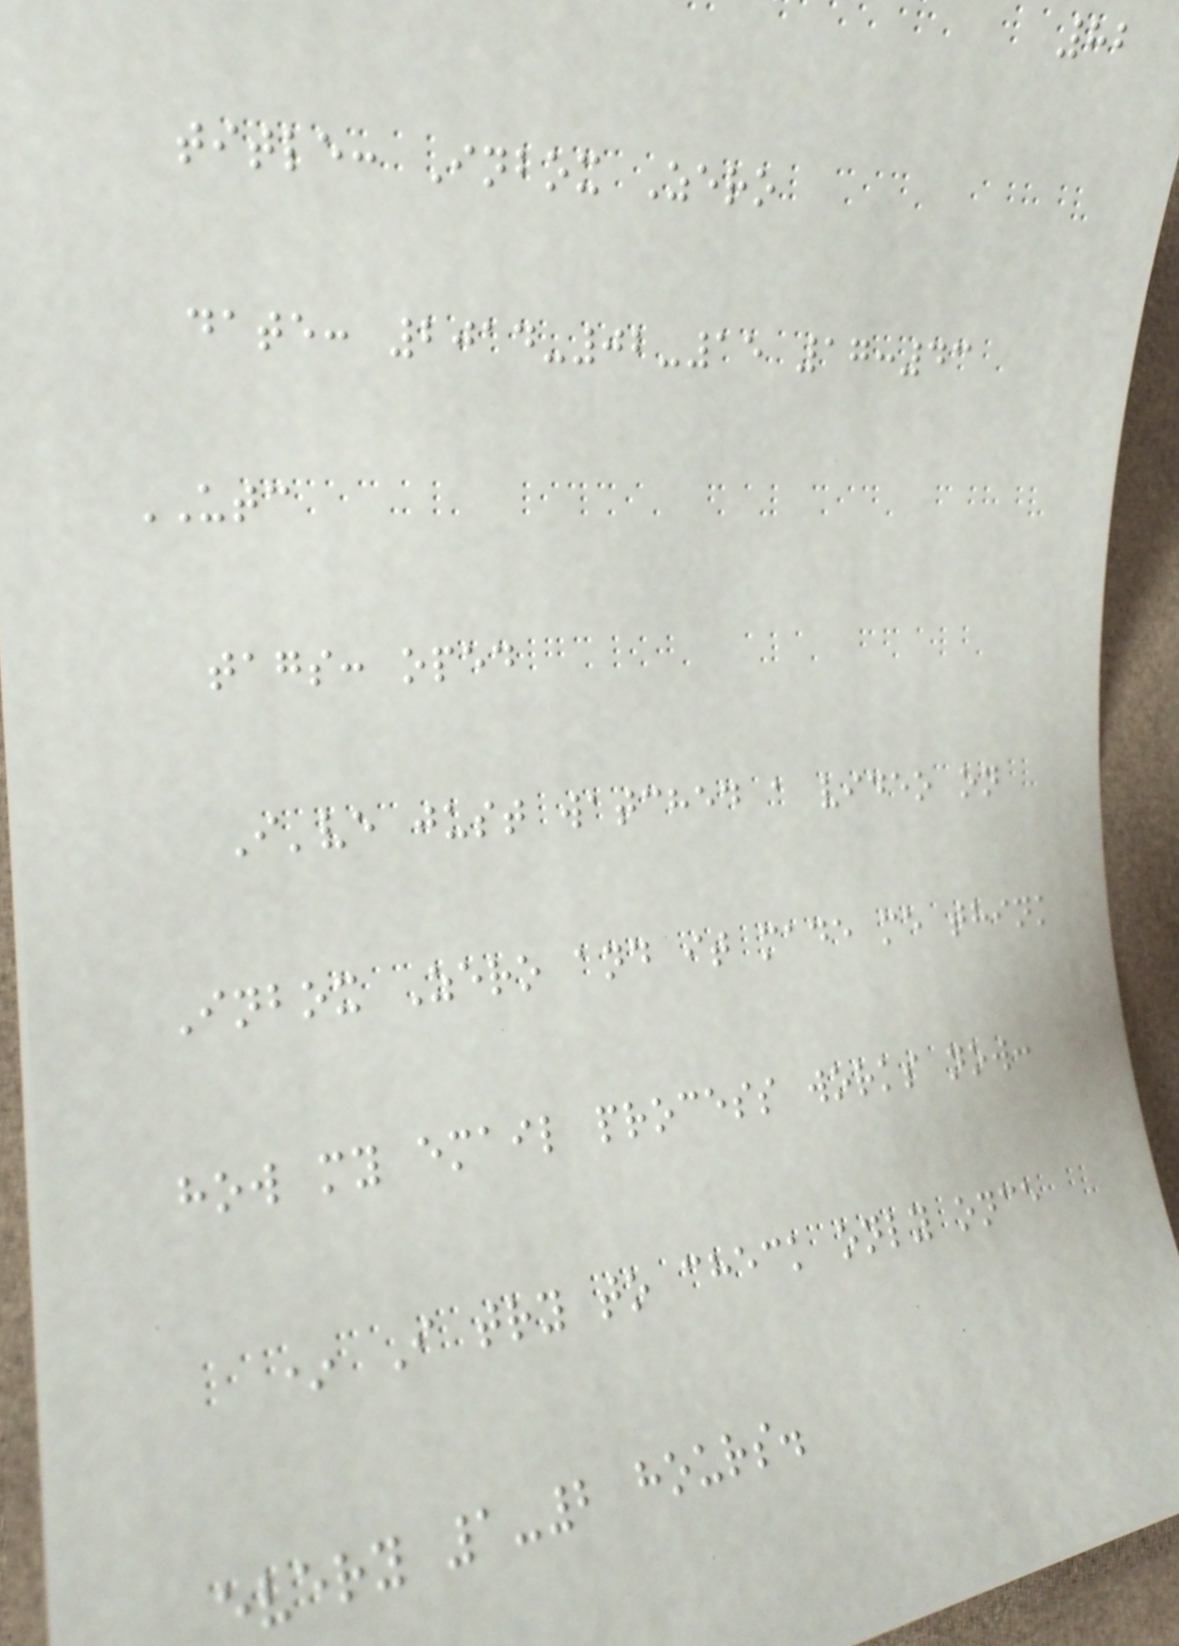82
title: Inbox Zero
date: 2014-02-15 17:43
UTC
tags: oped
I've just watched a video on
Inbox Zero and it made me think
how my email process works now:
* I try to check only once
every 1-2 hours.
